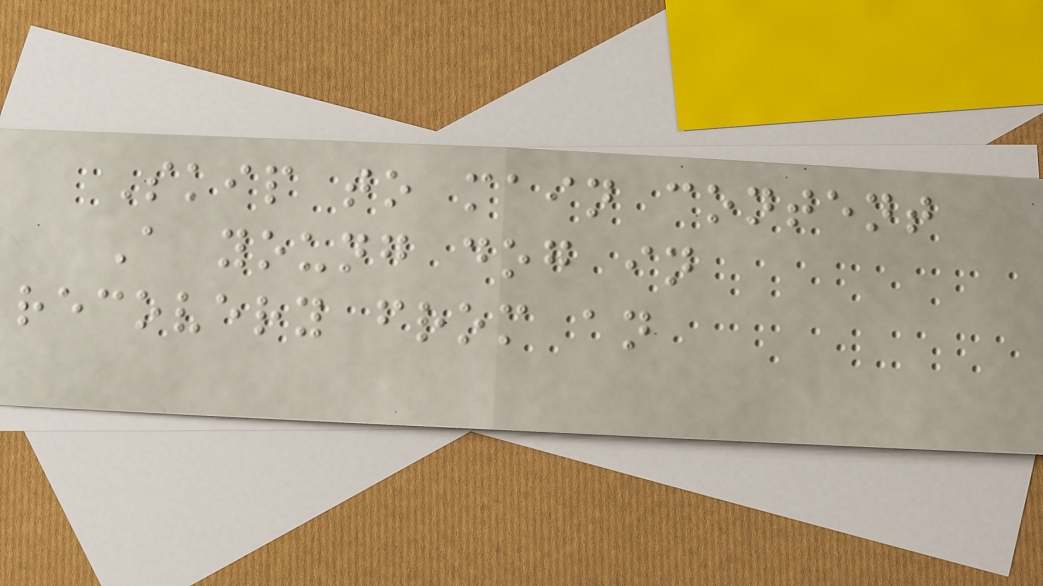Skip to main content
A young dog in
recovery from an
